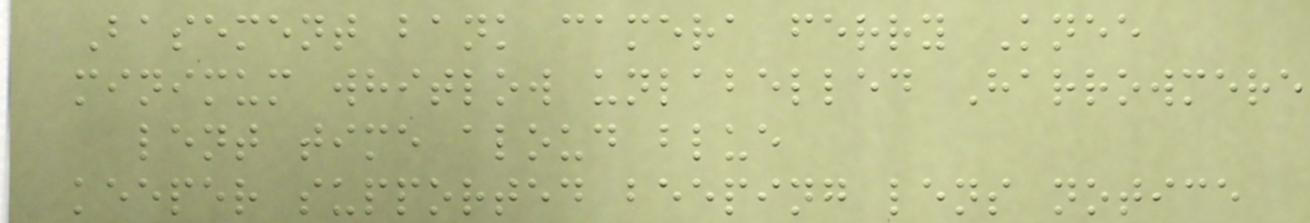Basement bank camera ferry Knee
minimum whitlow unlabelled Harrowmere
lent time aloud blue
keeper supported beeping lens notice
